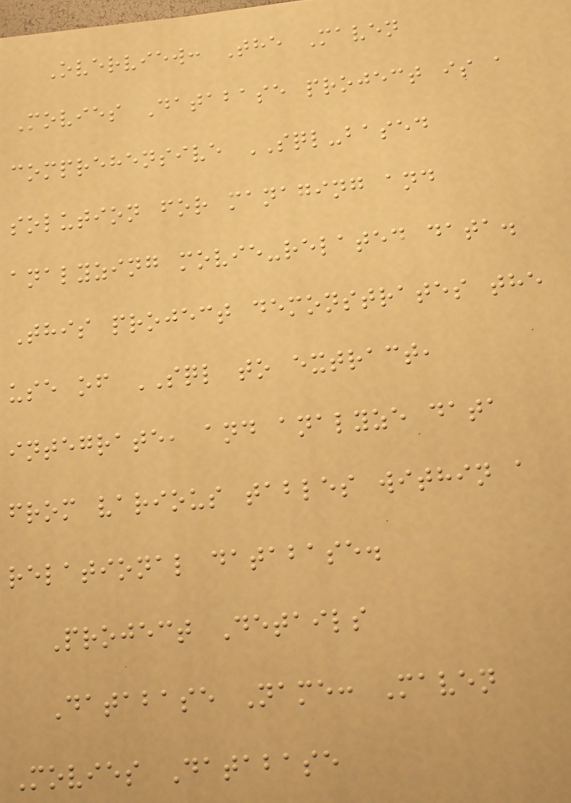Overview: The Maven
Movies Database project is a
comprehensive SQL-based
solution for managing and
analyzing movie-related data.
This project demonstrates the
use of SQL to extract,
integrate, and analyze data
from various tables within a
relational database.
Project Details
Database Name: Maven
Movies Database
